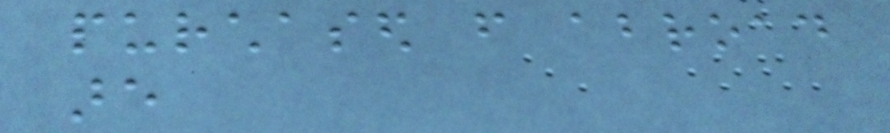purchased from abroad
are
